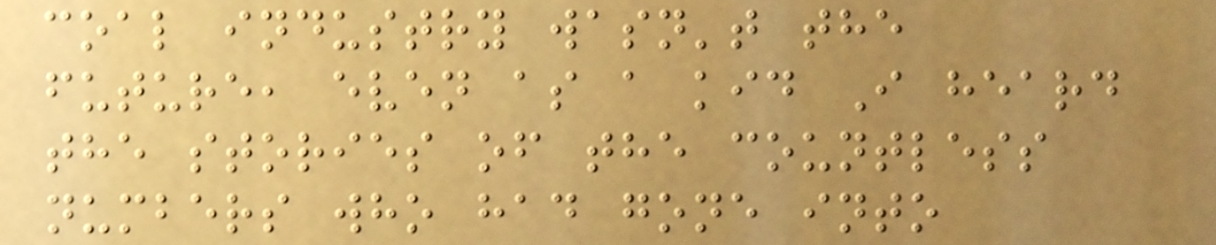coal industry wasn't the
future, even as a kid I heard
the stories of the countless
numbers who had gone into
